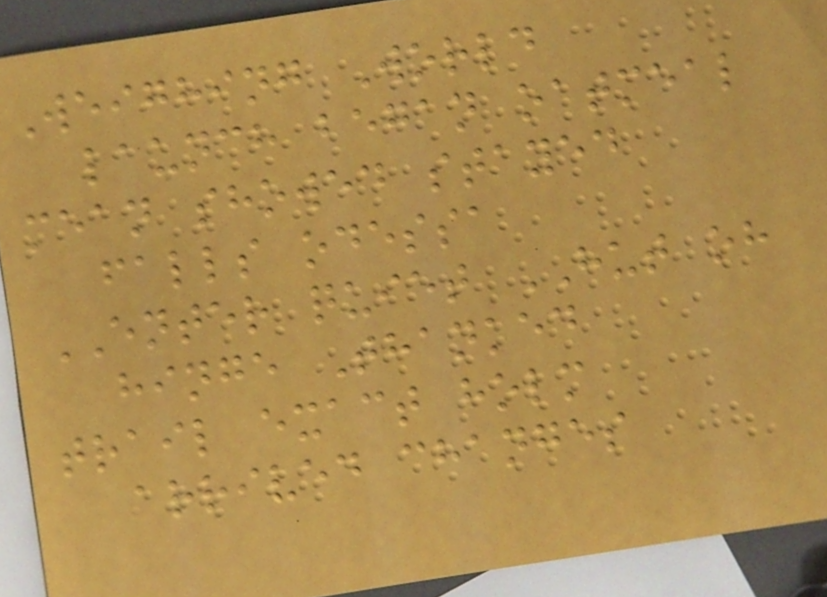Weighing World
launch began oatmeal
mean showed stayed
falls odessa
ENTER quiet HUT oh
hinge Thanked
trail exact holm
arrived changes
